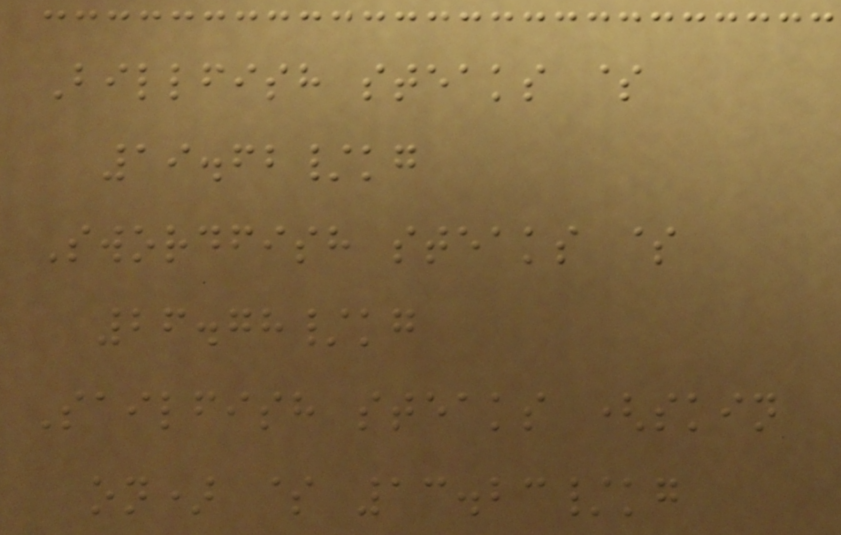Billfish steaks $
19.62/kg
Swordfish steaks $
26.78/kg
Sailfish steaks (skin
on) $ 13.23/kg
